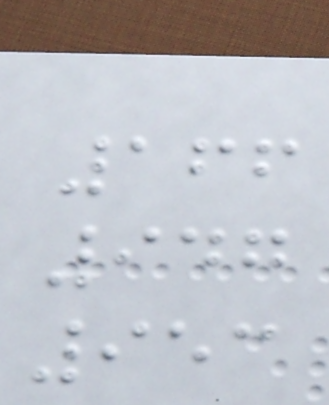166
947
953
